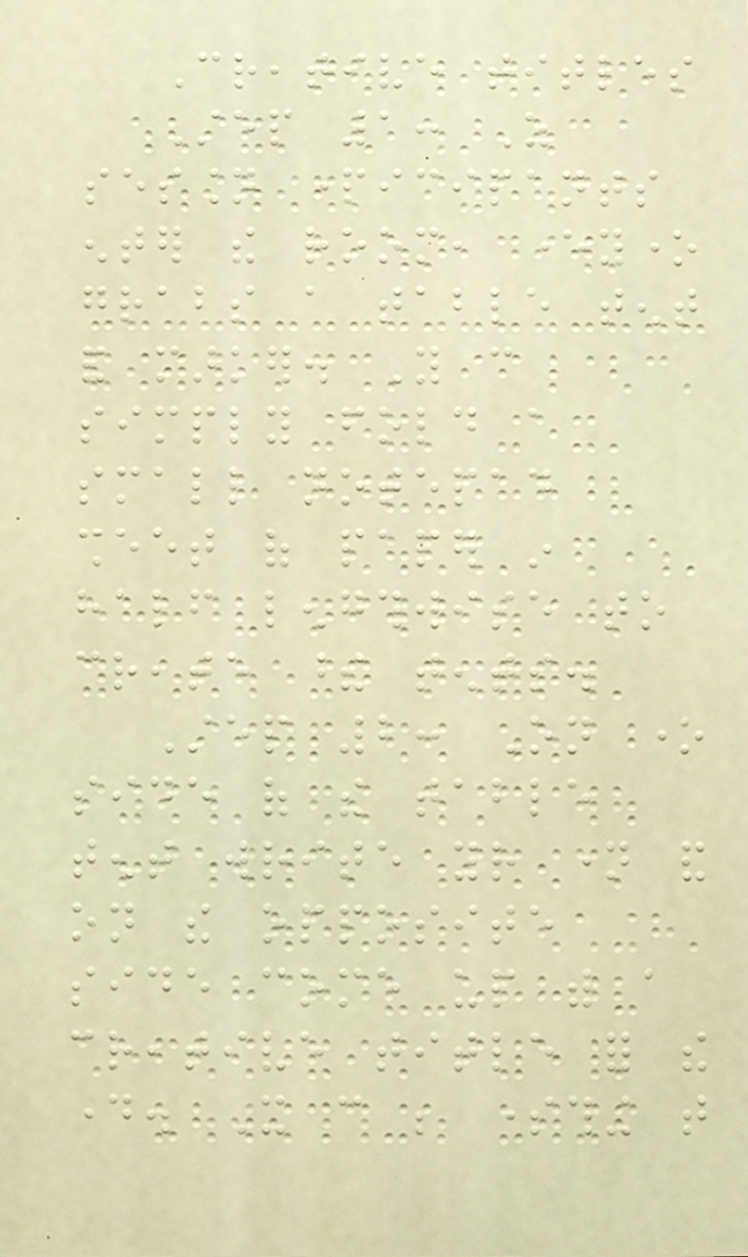Creative titles
Step 1: As
session participants
enter the room, everyone
grabs a table tent
and marker. You can
simply fold a
small notepad
sheet of paper in
half lengthwise to
create these tents.
Step 2: On one
side of the table
tent write your name and
on the opposite
side come up with a
creative title for the
day. It can be something that
